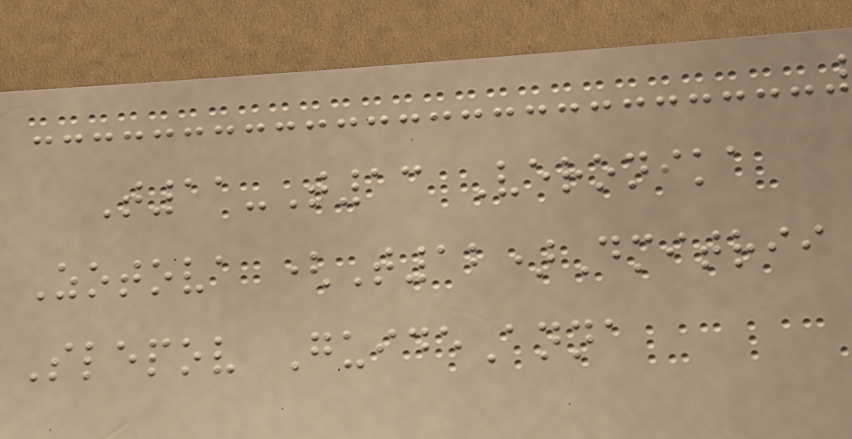T11-T13 Veronika
Zotova (T12)Dmitrii
Slepov GuideAnna
